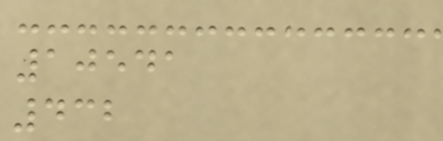10541
432
